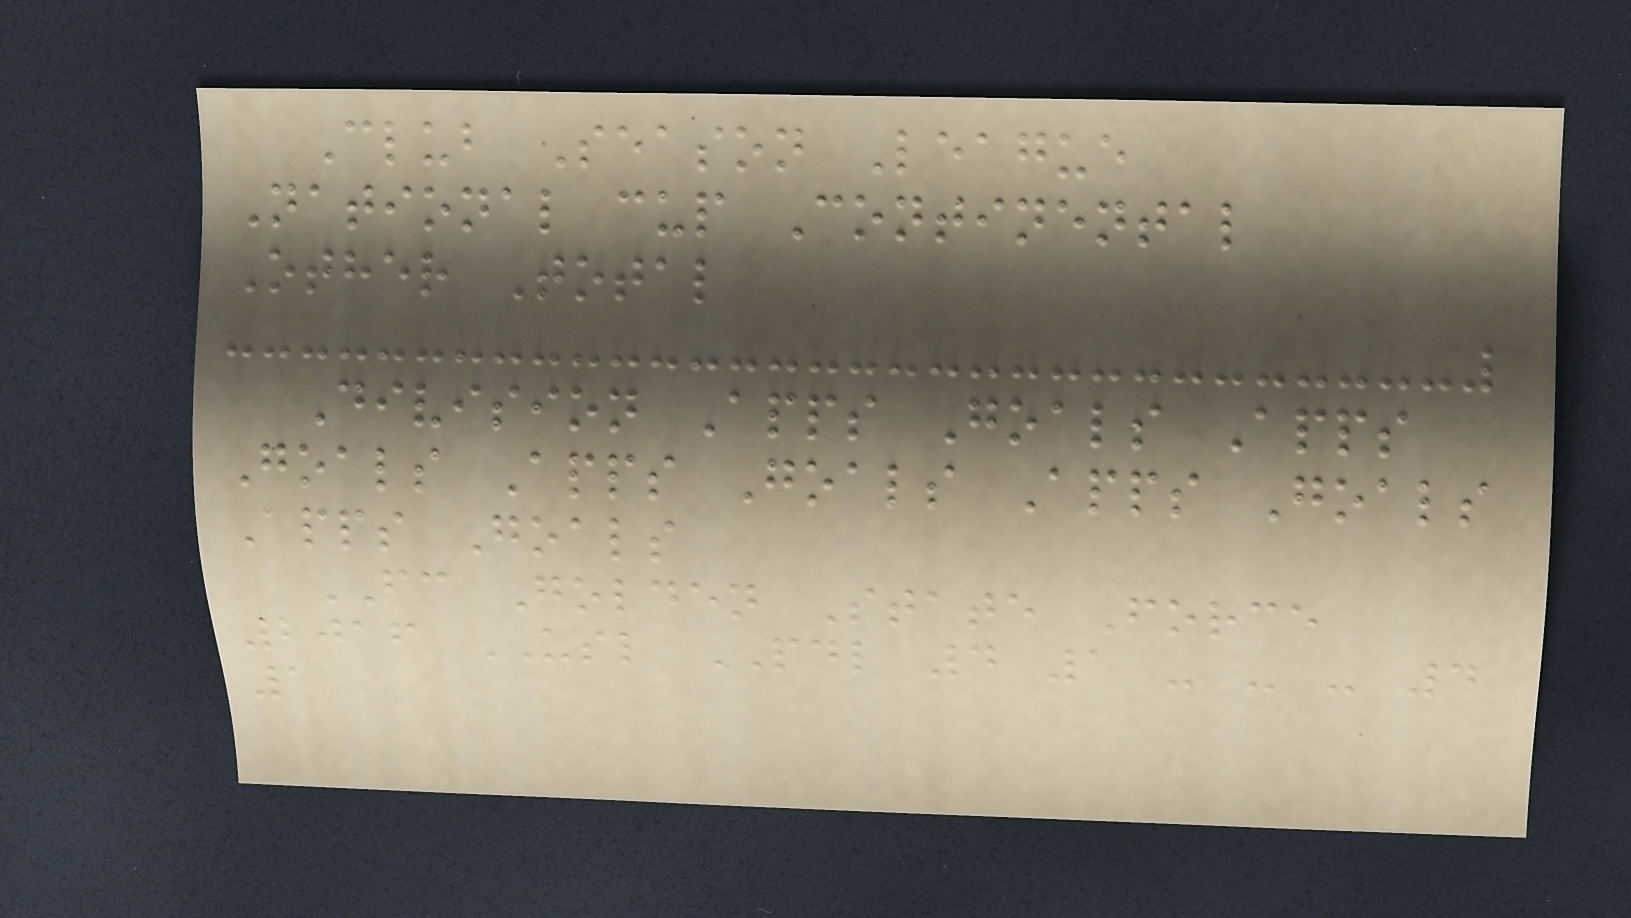Club Season League
National cup Continental
Other Total
Division Apps Goals Apps
Goals Apps Goals Apps Goals
Apps Goals
FC Golden State Force
2016 USL PDL 4 1 - - - 4
1
